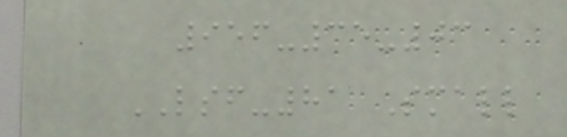956-35-03
LSF-81 Small
